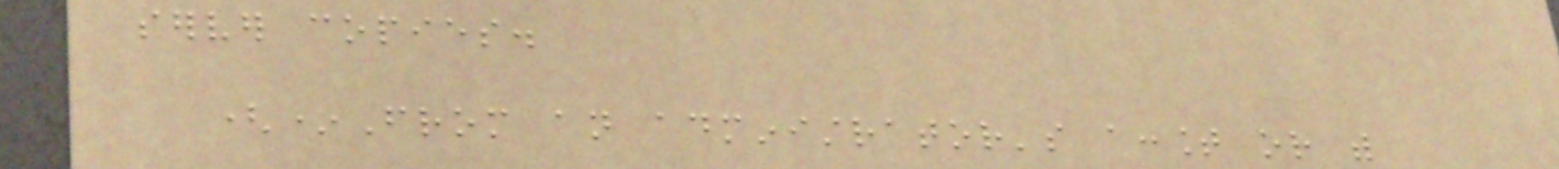server copies.
(*From an administrator's account or with
